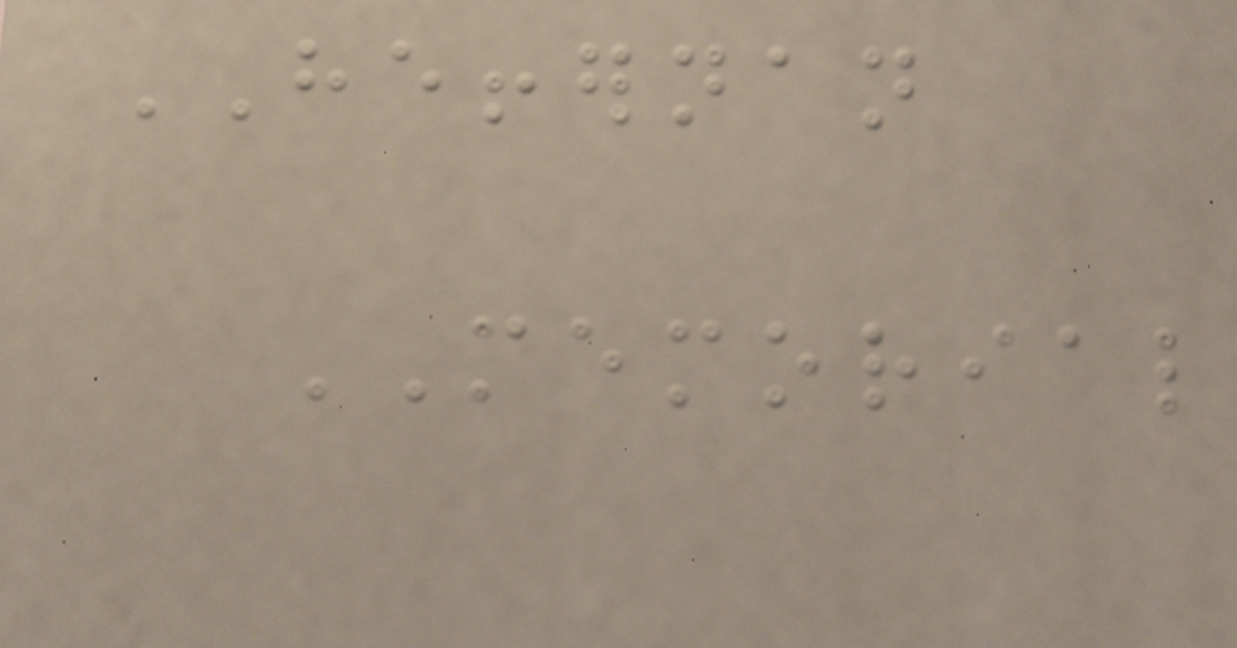HEFFERNAN
MEMORIAL
